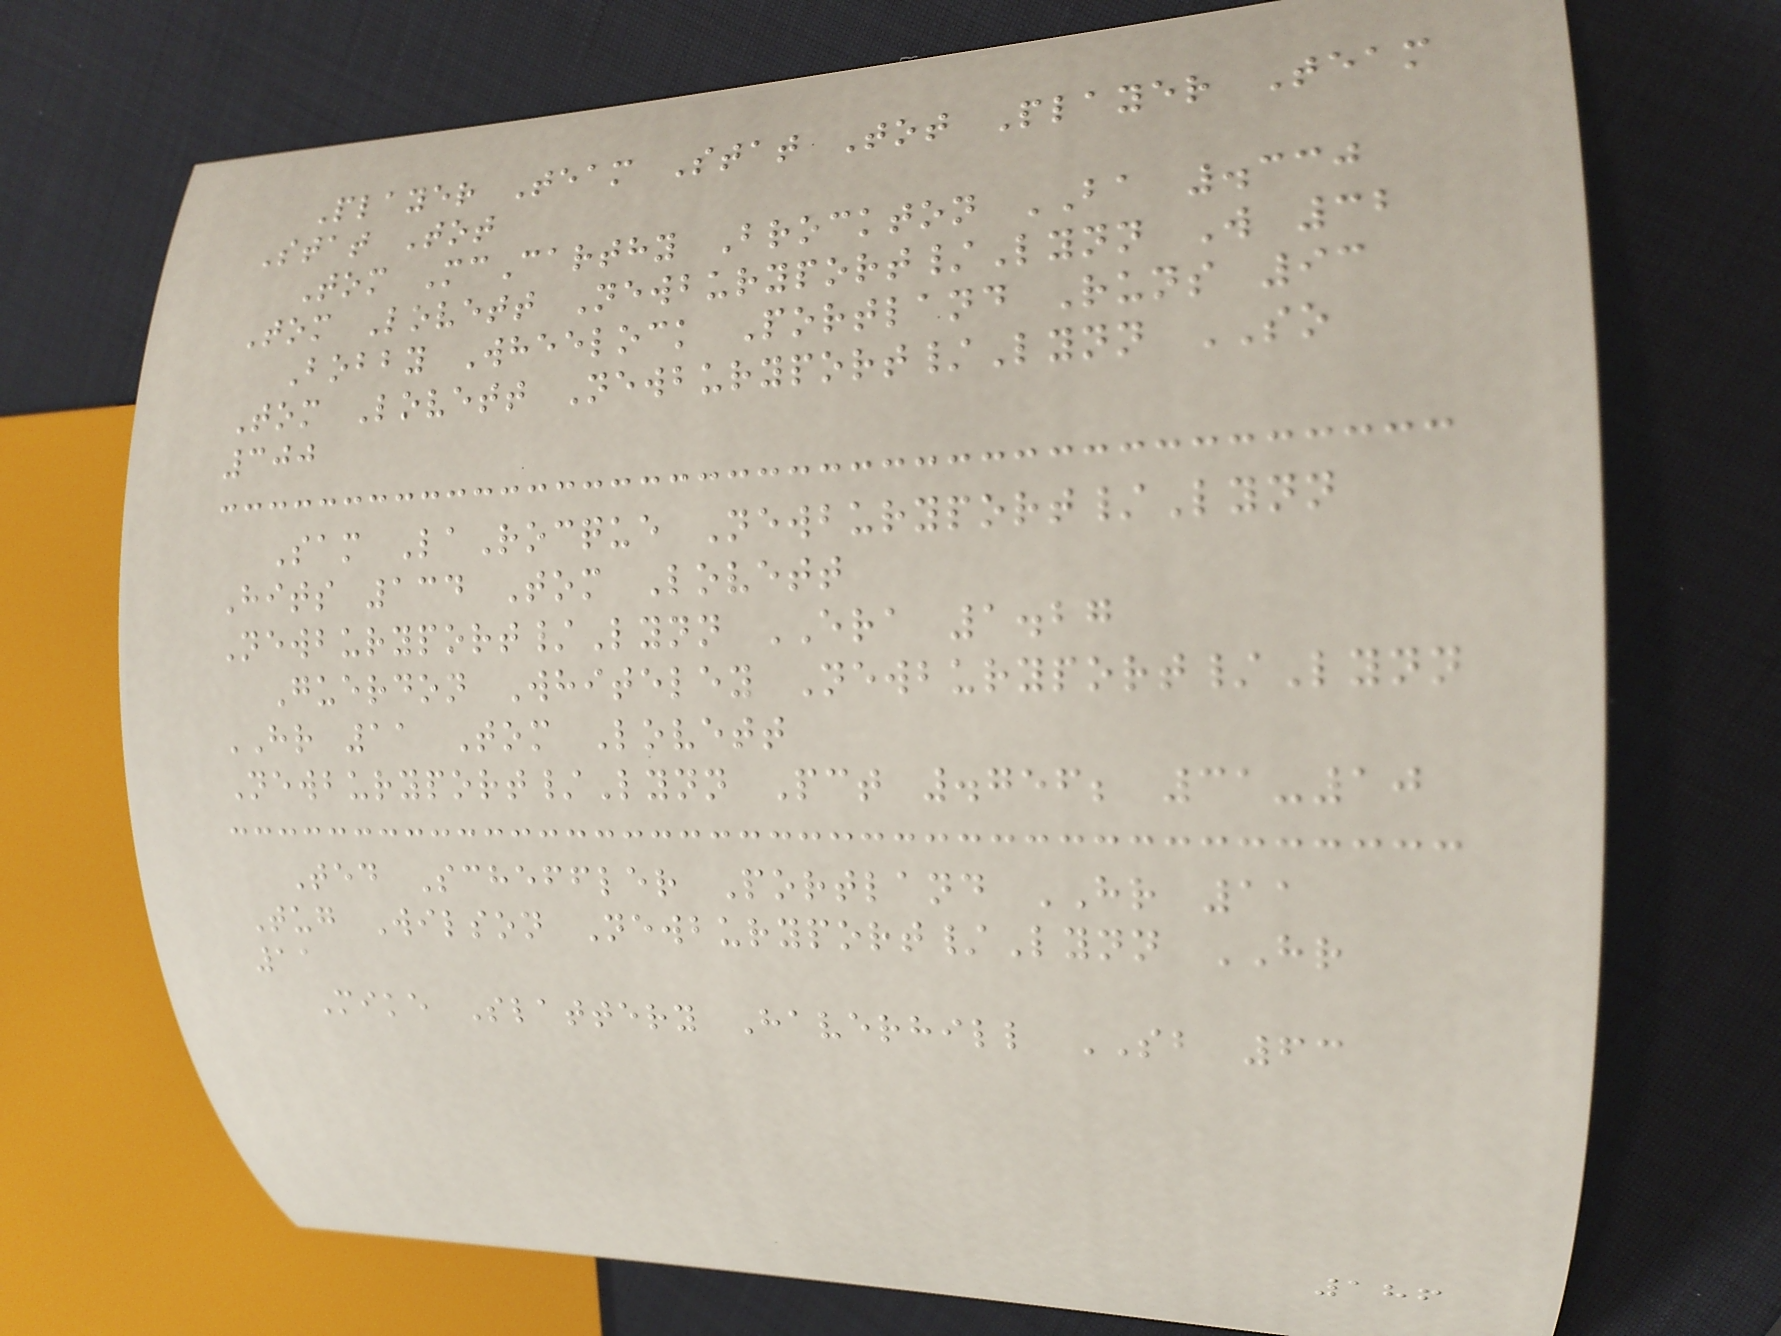Player Team Stat Tot Player Team
Stat Tot
Tom McCarthy Brockton BA .330
Tom Lovett Newburyport/Lynn W 32
Bobby Wheelock Portland Runs 93
Tom Lovett Newburyport/Lynn SO
300
Sam LaRocque Newburyport/Lynn
Hits 134 Tom Lovett
Newburyport/Lynn ERA 1.27
Guerdon Whiteley Newburyport/Lynn
HR 11 Tom Lovett
Newburyport/Lynn Pct .756; 31-10
Ted Scheffler Portland HR 11
Tug Wilson Newburyport/Lynn HR
11
Mike Slattery Haverhill SB 63
186
